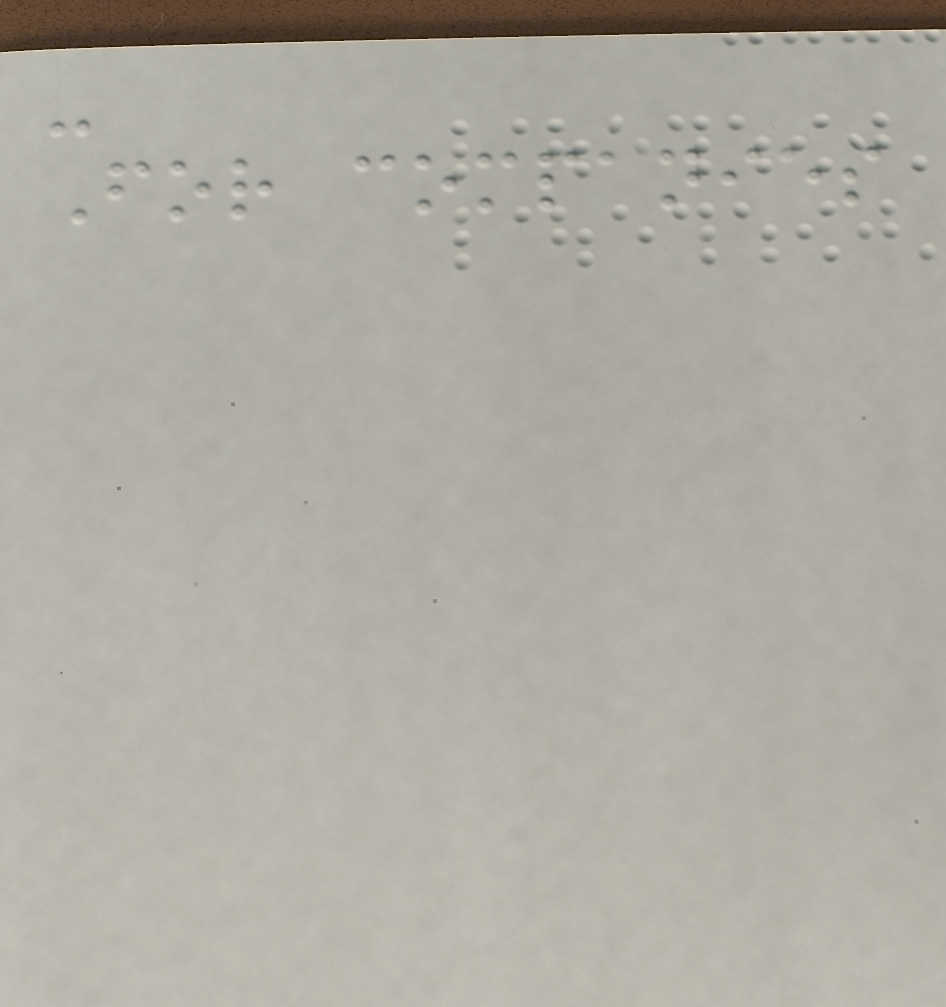-
For companies
